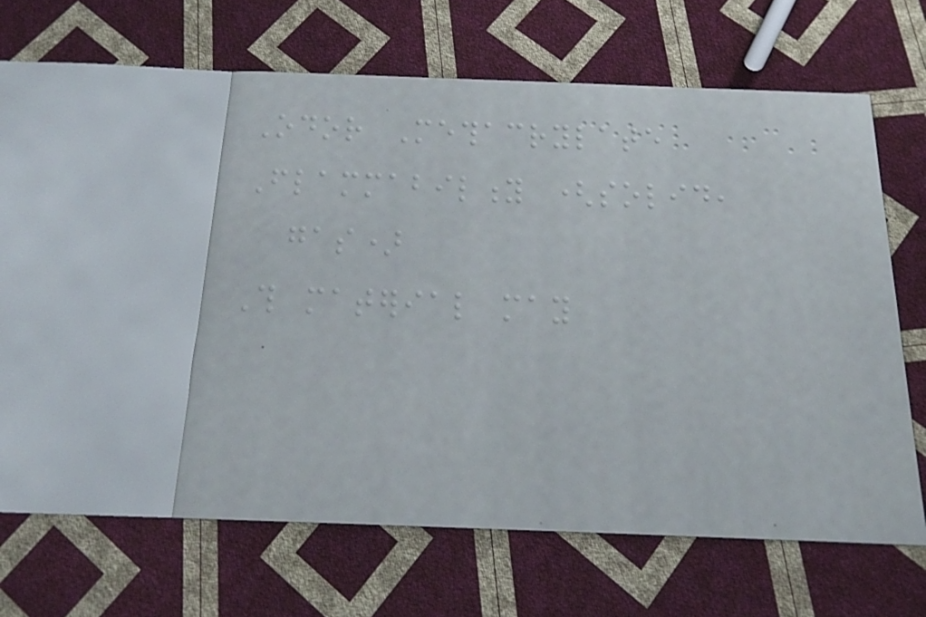Odor Methacrylate
Flammability (solid,
gas)
This material may
